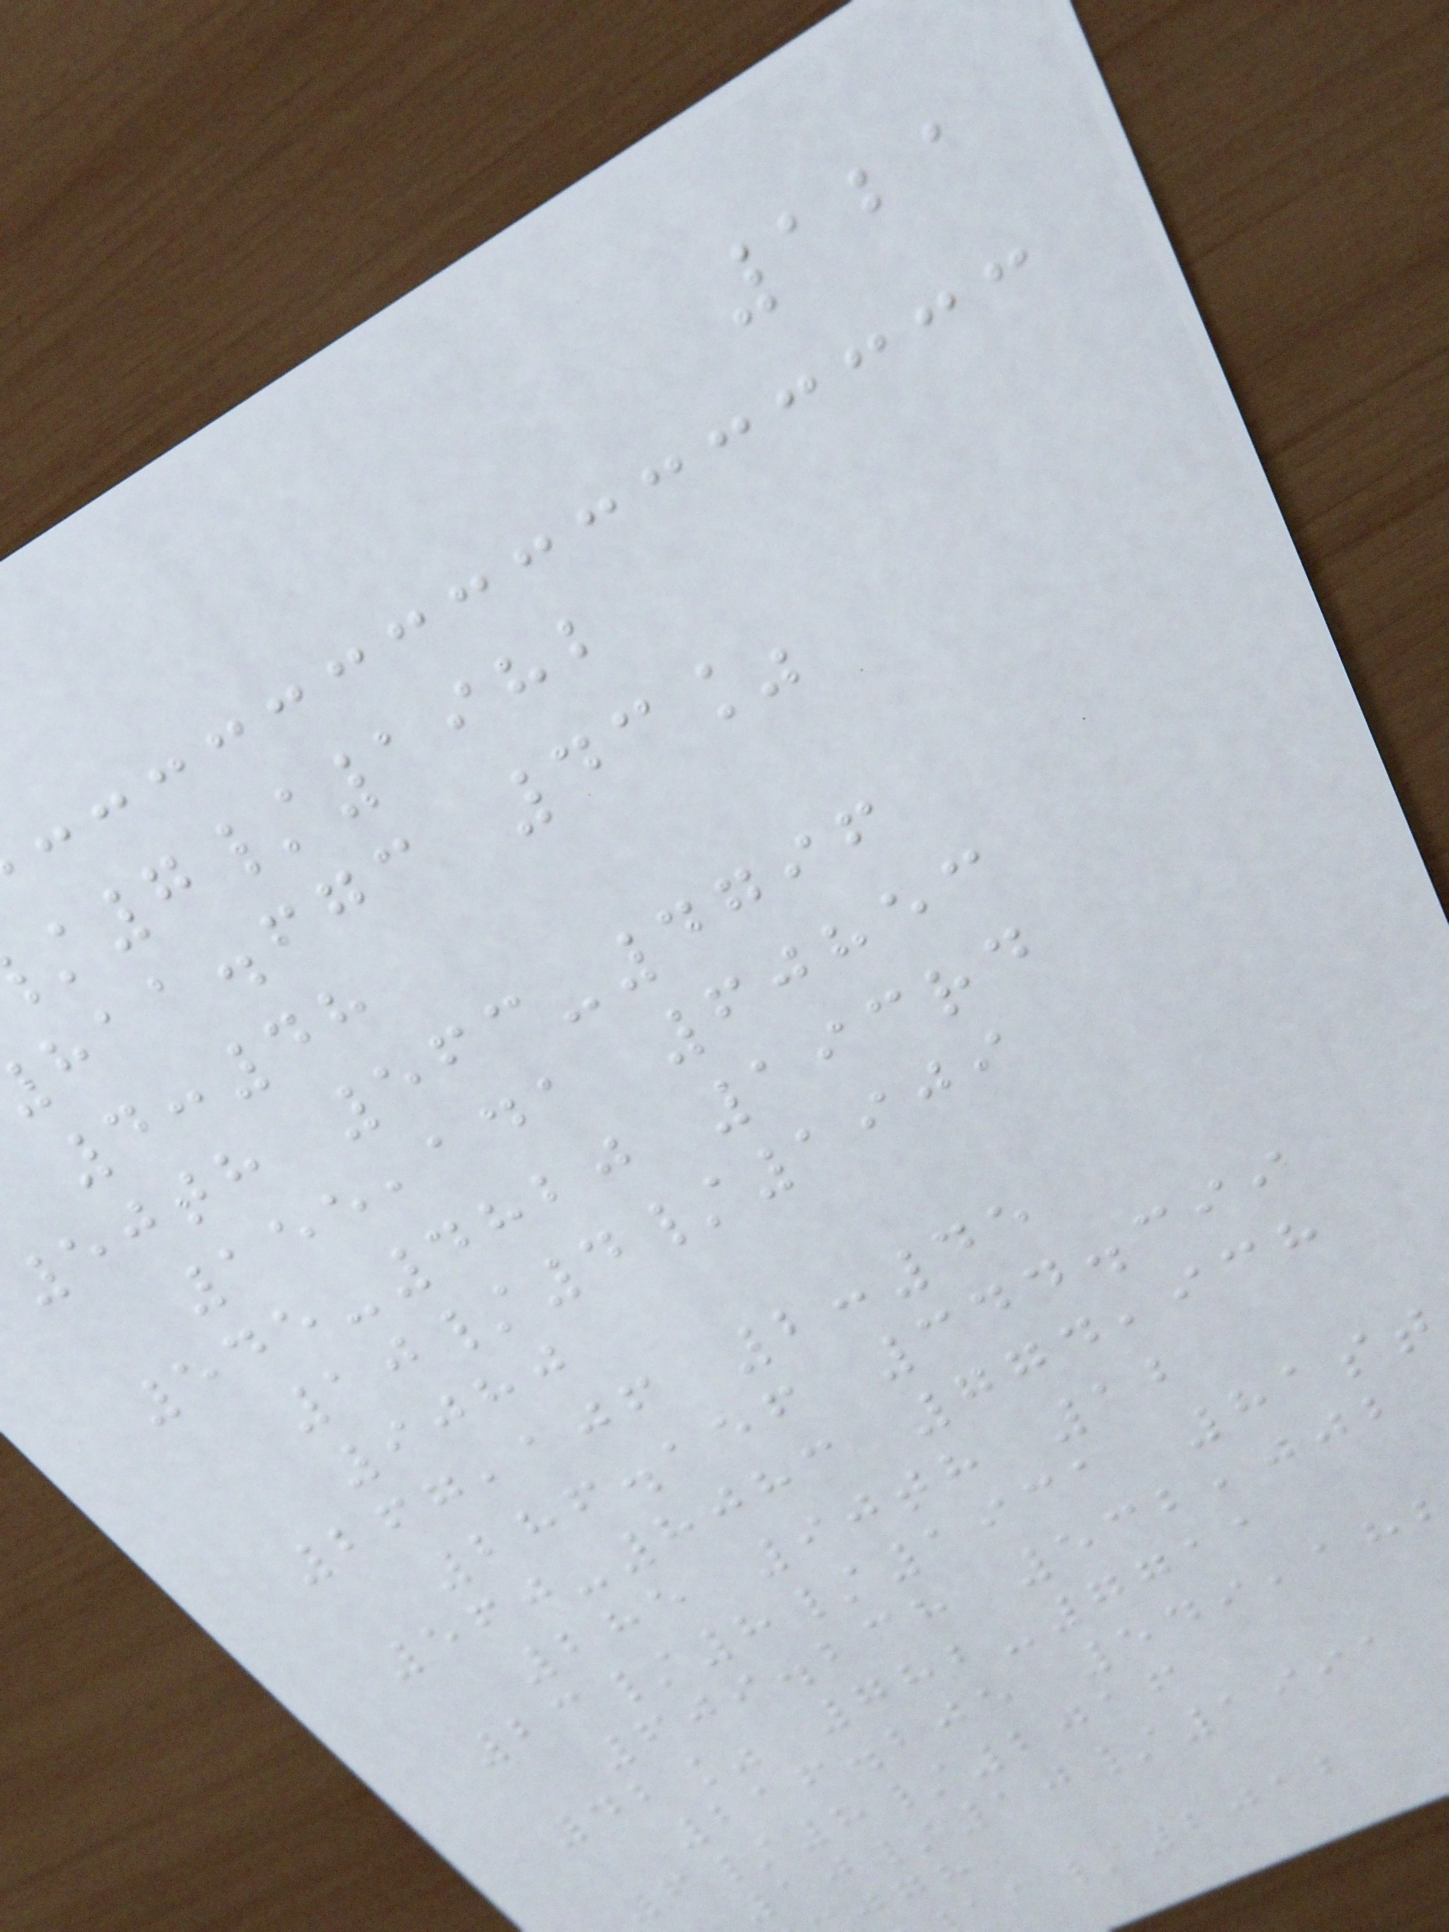121
7/1982
haa.fgc 43%
4:48
50th 563-4796
155,141 60853
545-4820 193rd
10/4/1909
9080
267,106 2:45
286.156 344.399
560-8083 774,938
285 90th 12
23/8/1931 81st
609.238 532,002
42% 782-7711
216.205 549,18
6/8/2016
10/10/1991
/2012
